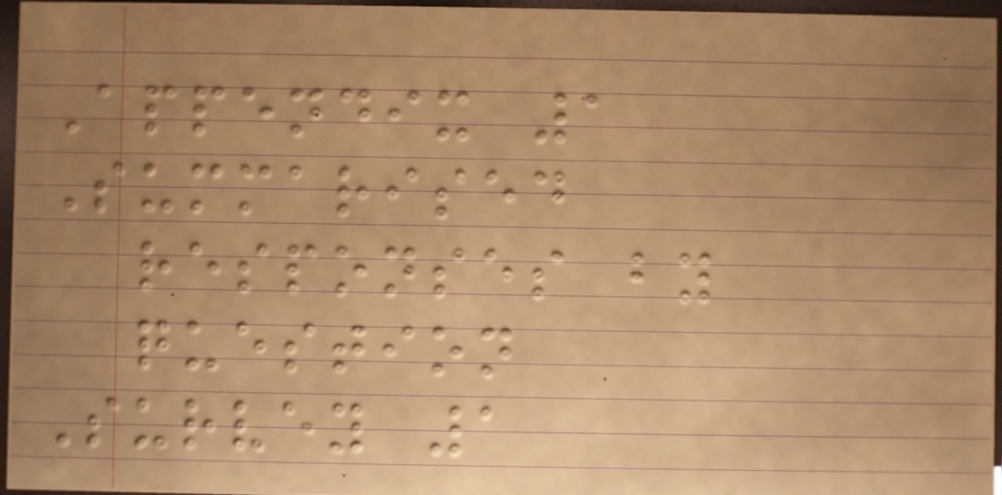Appendix 1
Summarised
responses by
question
Survey 1
